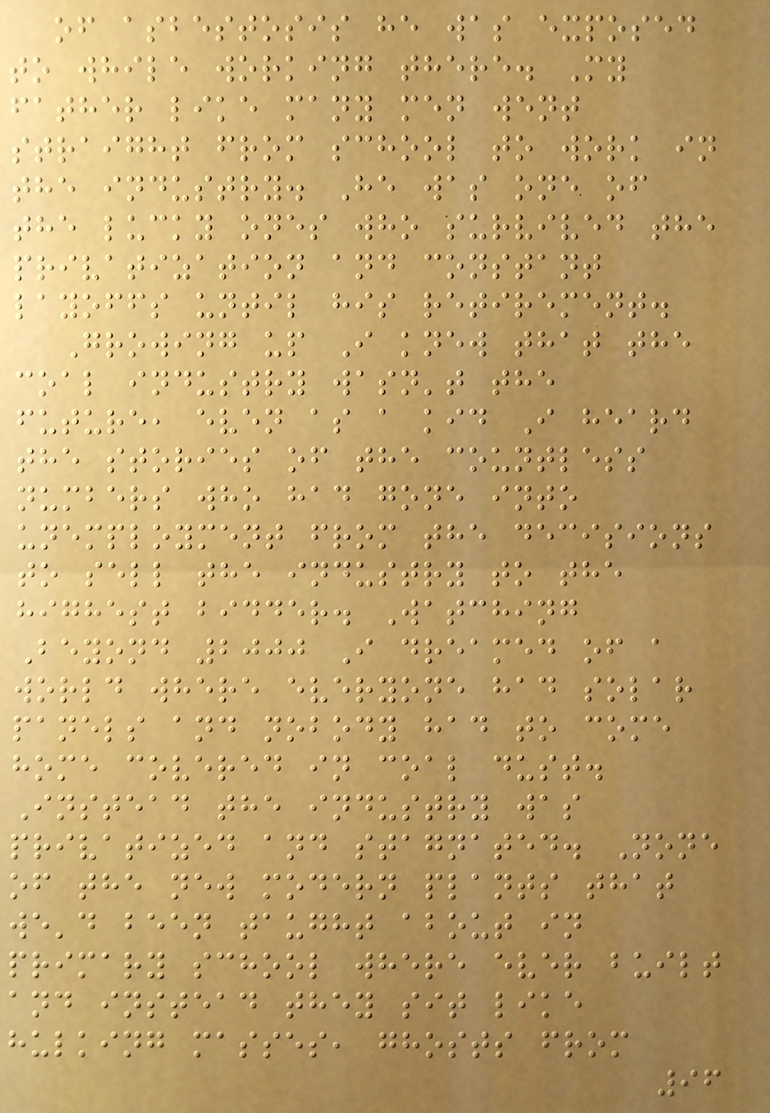of asbestosis he was exposed
to while working there. My
father like many men went
straight from school to work in
the industry. He was one of
the lucky ones who survived the
privatization and constant
layoffs until his retirement.
Growing up I knew that the
coal industry wasn't the
future, even as a kid I heard
the stories of the countless
numbers who had gone into
unemployment from the decisions
to sell the industry to the
highest bidder. Watching
Beyond 2000 I dreamed of a
world where everyone had solar
panels and nobody had to come
home covered in coal dust.
Instead the industry was
privatized and stagnated. None
of the new modern plants that
we'd been taught about in
primary school where ever built
and instead they sit like
hulking masses, ghosts from
96
